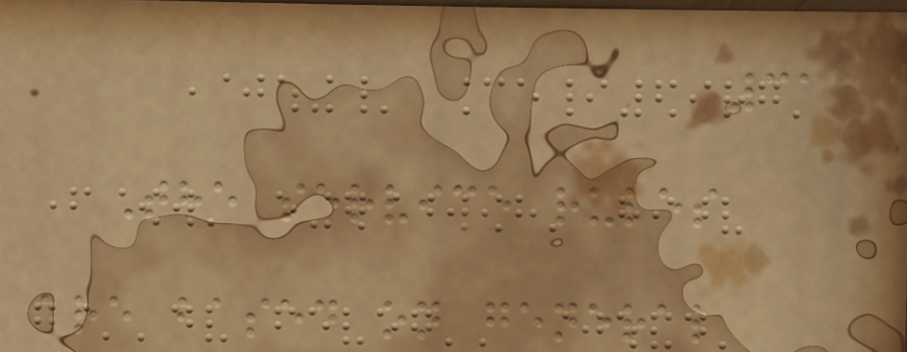31
The service rules
are based on general
